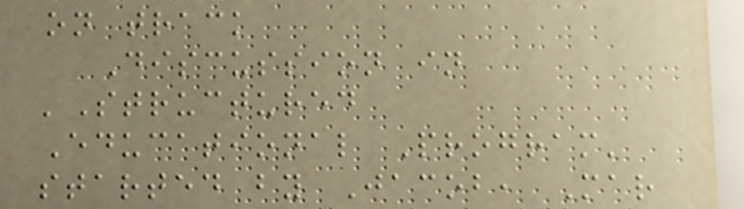on track
Discussion in
'Structured
Educational Program'
started by Jacob, Mar
